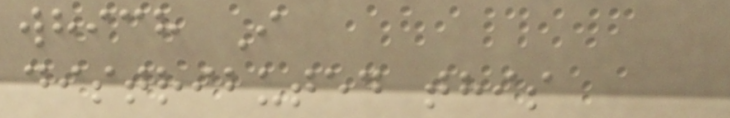which I
distributed this
